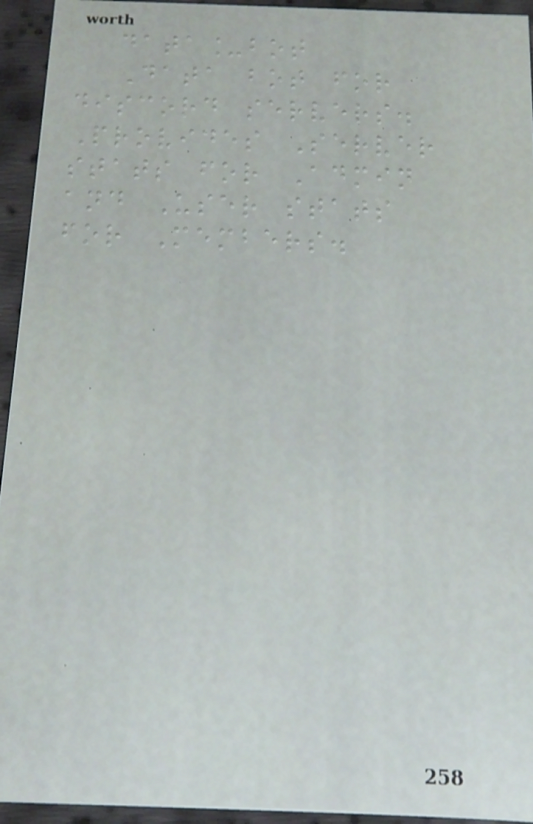data_bot
Data bot for
discord servers.
Provides Server
stats for Admin
and User stats
for Members.
